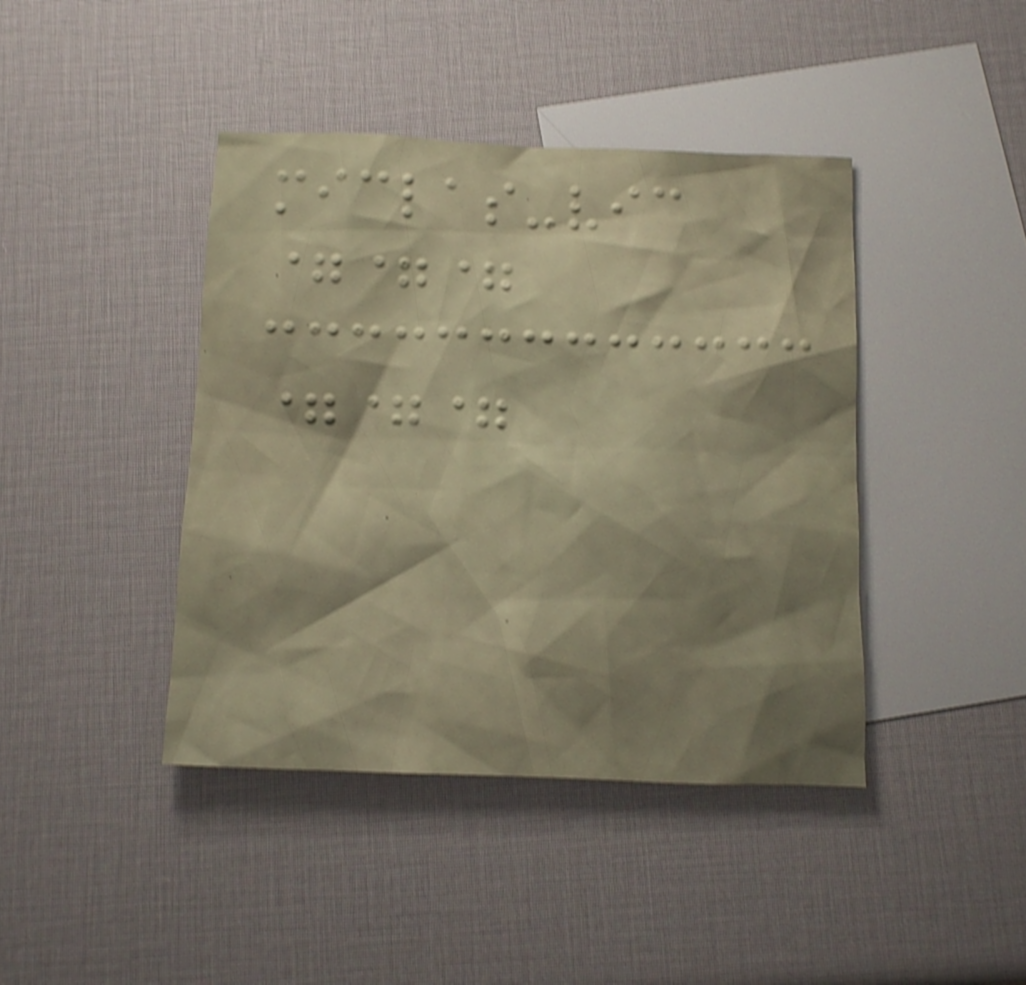miclas-vic
===
===
